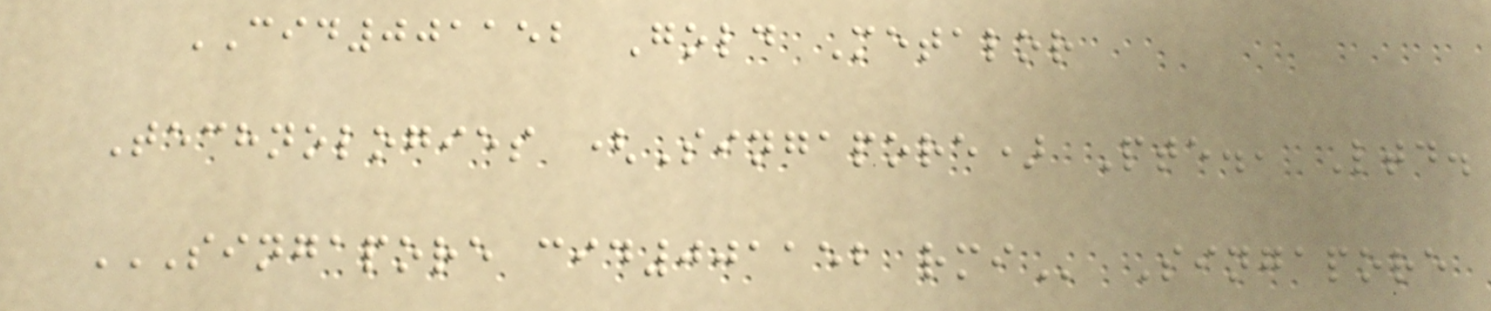CID001152 Gold Metalor
Technologies (Singapore) Pte., Ltd.
SINGAPORE CID001152 RMI Singapore
